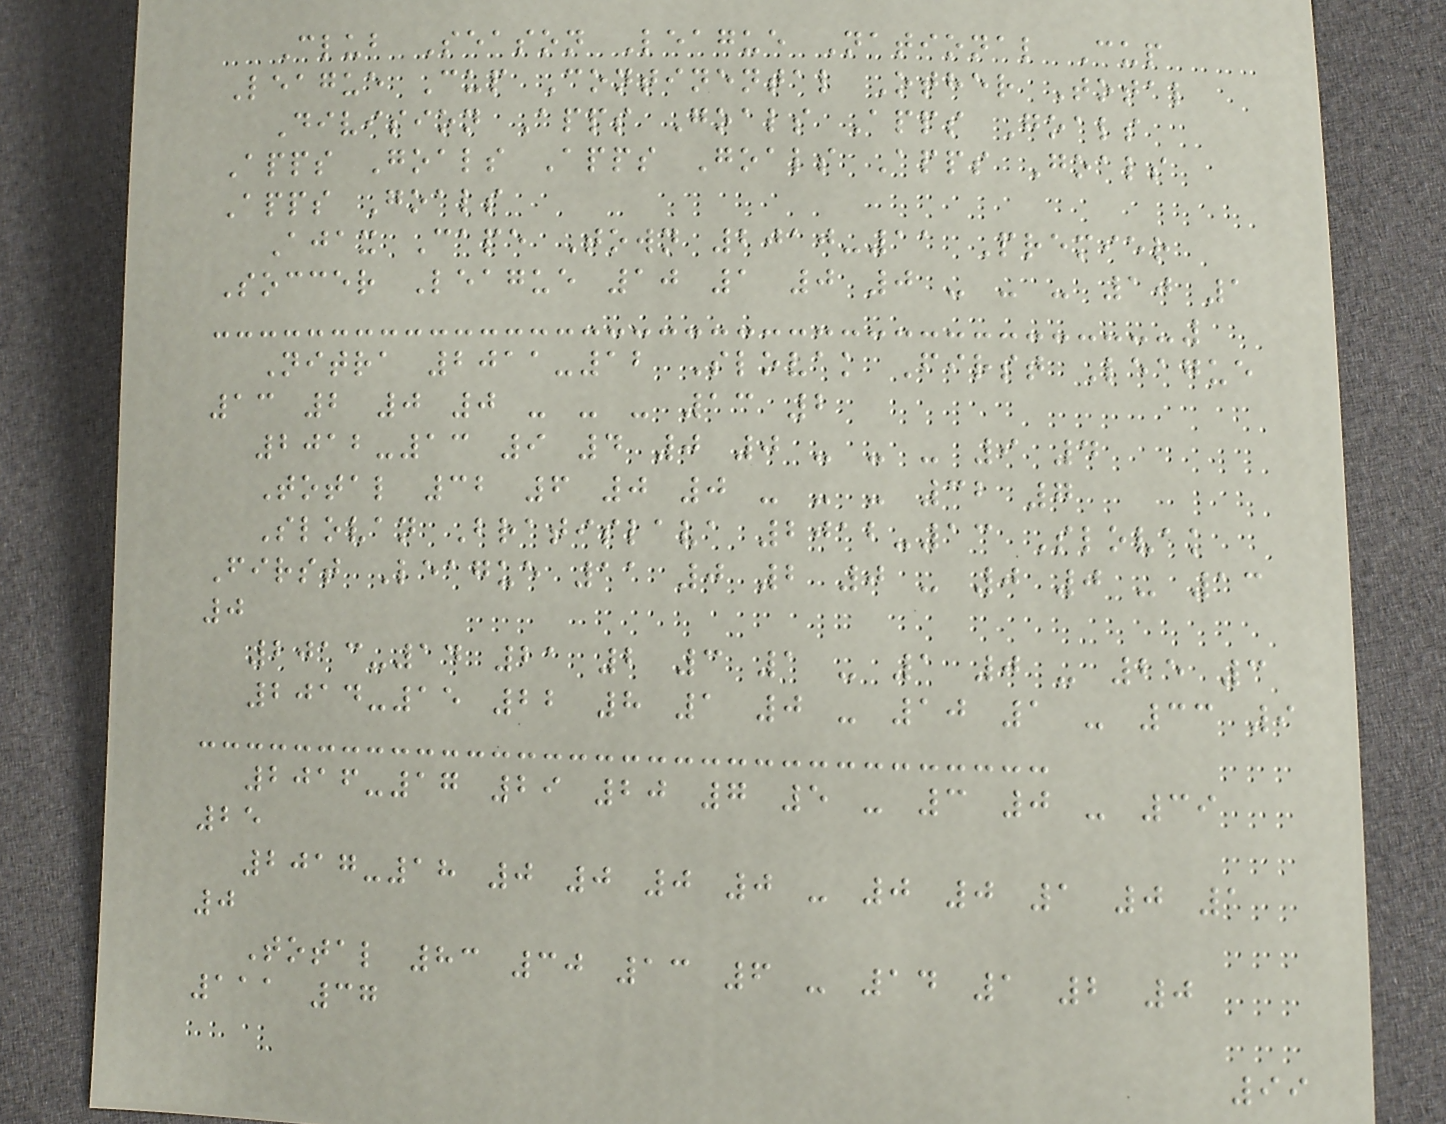Club Season League National Cup
League Cup Continental Other Total
Division Apps Goals Apps Goals
Apps Goals Apps Goals Apps Goals
Apps Goals
Ajax Cape Town 2010-11 Premier
Soccer League 10 1 0 0 - - - 10 1
Nitra 2011-12 Slovak First League
13 2 0 0 - - - 13 2
2012-13 9 4 0 0 - - - 9 4
Total 32 6 0 0 - - - 32 7
Slovan Bratislava 2012-13 Slovak
First League 11 0 2 0 - 0 0 - 13
0
2013-14 21 2 3 1 - 1 0 - 25 3
2014-15 22 8 1 0 - 10 1 - 33 9
2016-17 29 20 7 5 - 3 0 - 39
25
2017-18 0 0 0 0 - 0 0 1 0 1
0
Total 83 30 13 6 - 14 1 2 0
111 37
99
